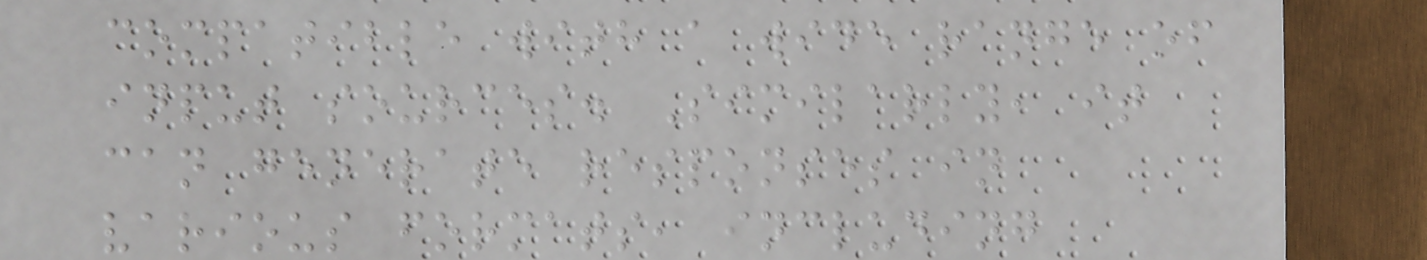compatible with a wide range of
input sources. Similarly, it
can generate responses in
various formats, including
